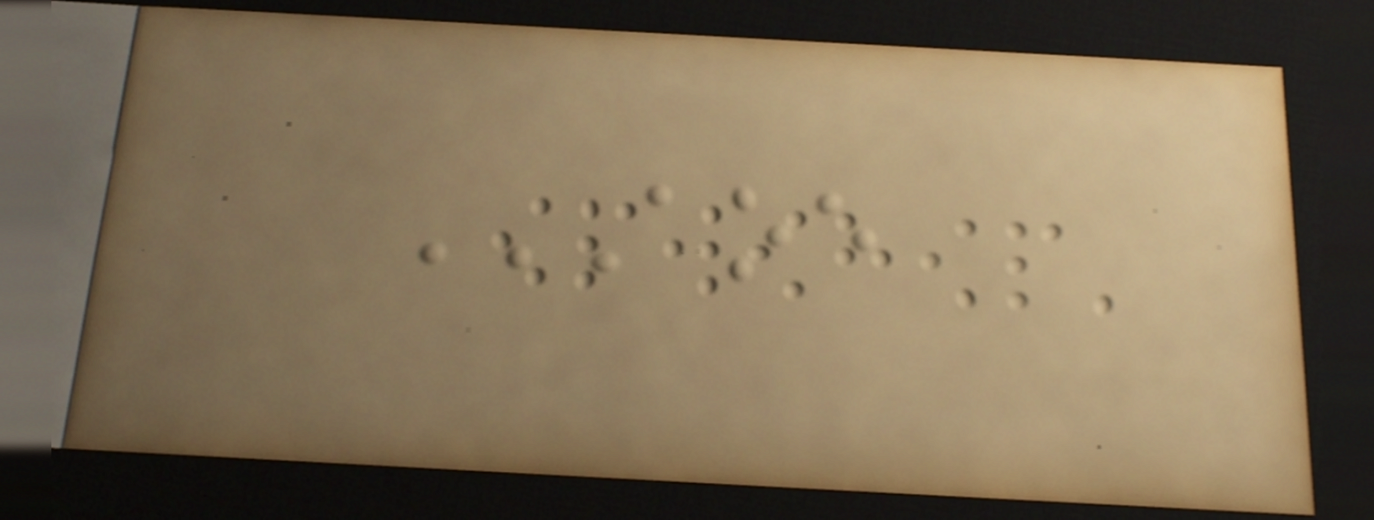AOE
